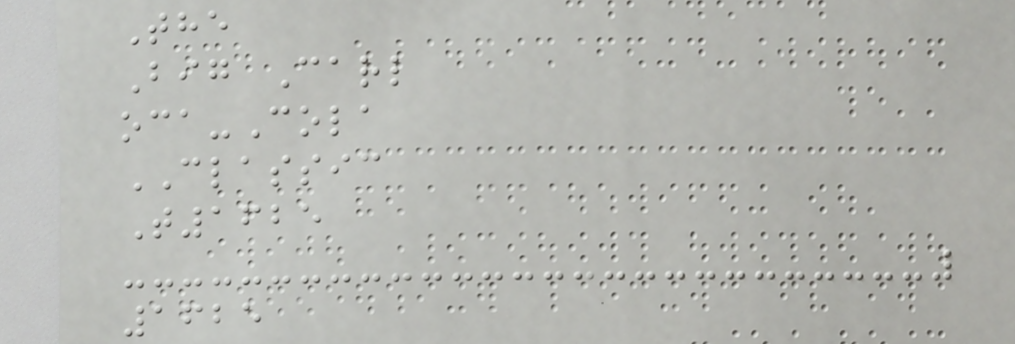The
Big Carl
oca-Cola
CLASSIC
T1625
1625
